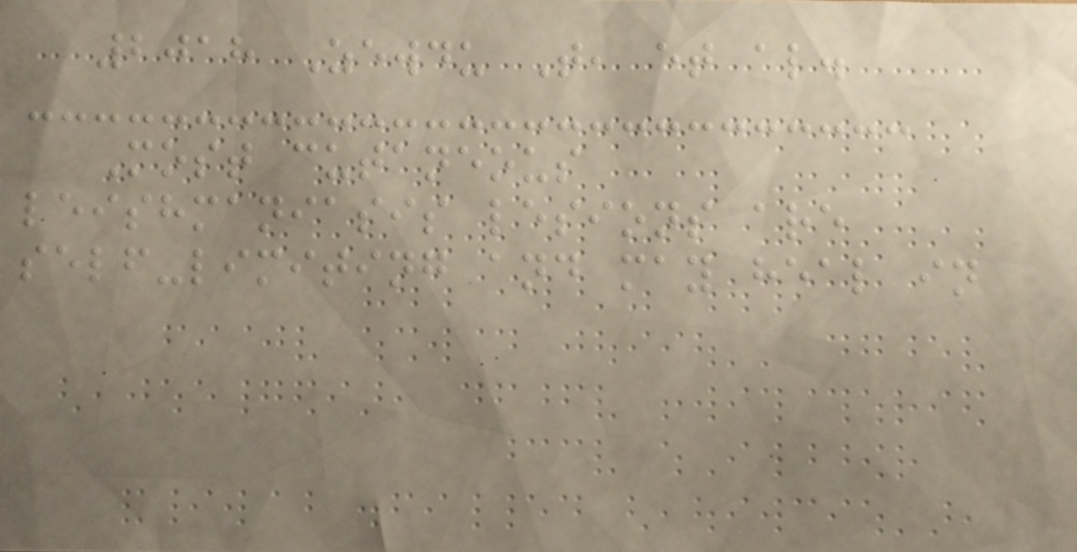2018 Zewdu T, et al.
Most cutaneous
leishmaniasis lesions are
self-limiting and may heal in
